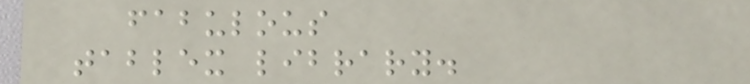fabulous
tablex library.
